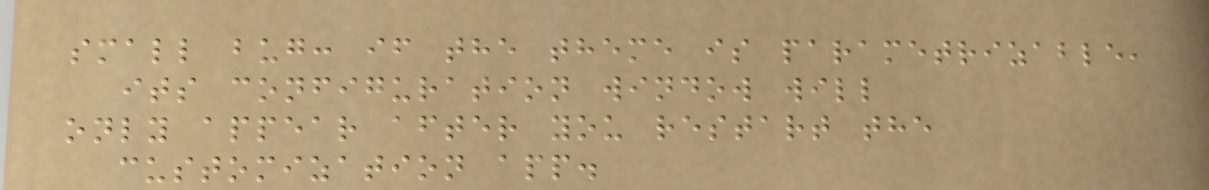small bug: if the theme is parametrizable,
its configuration window will
only appear after you restart the
customization app.
